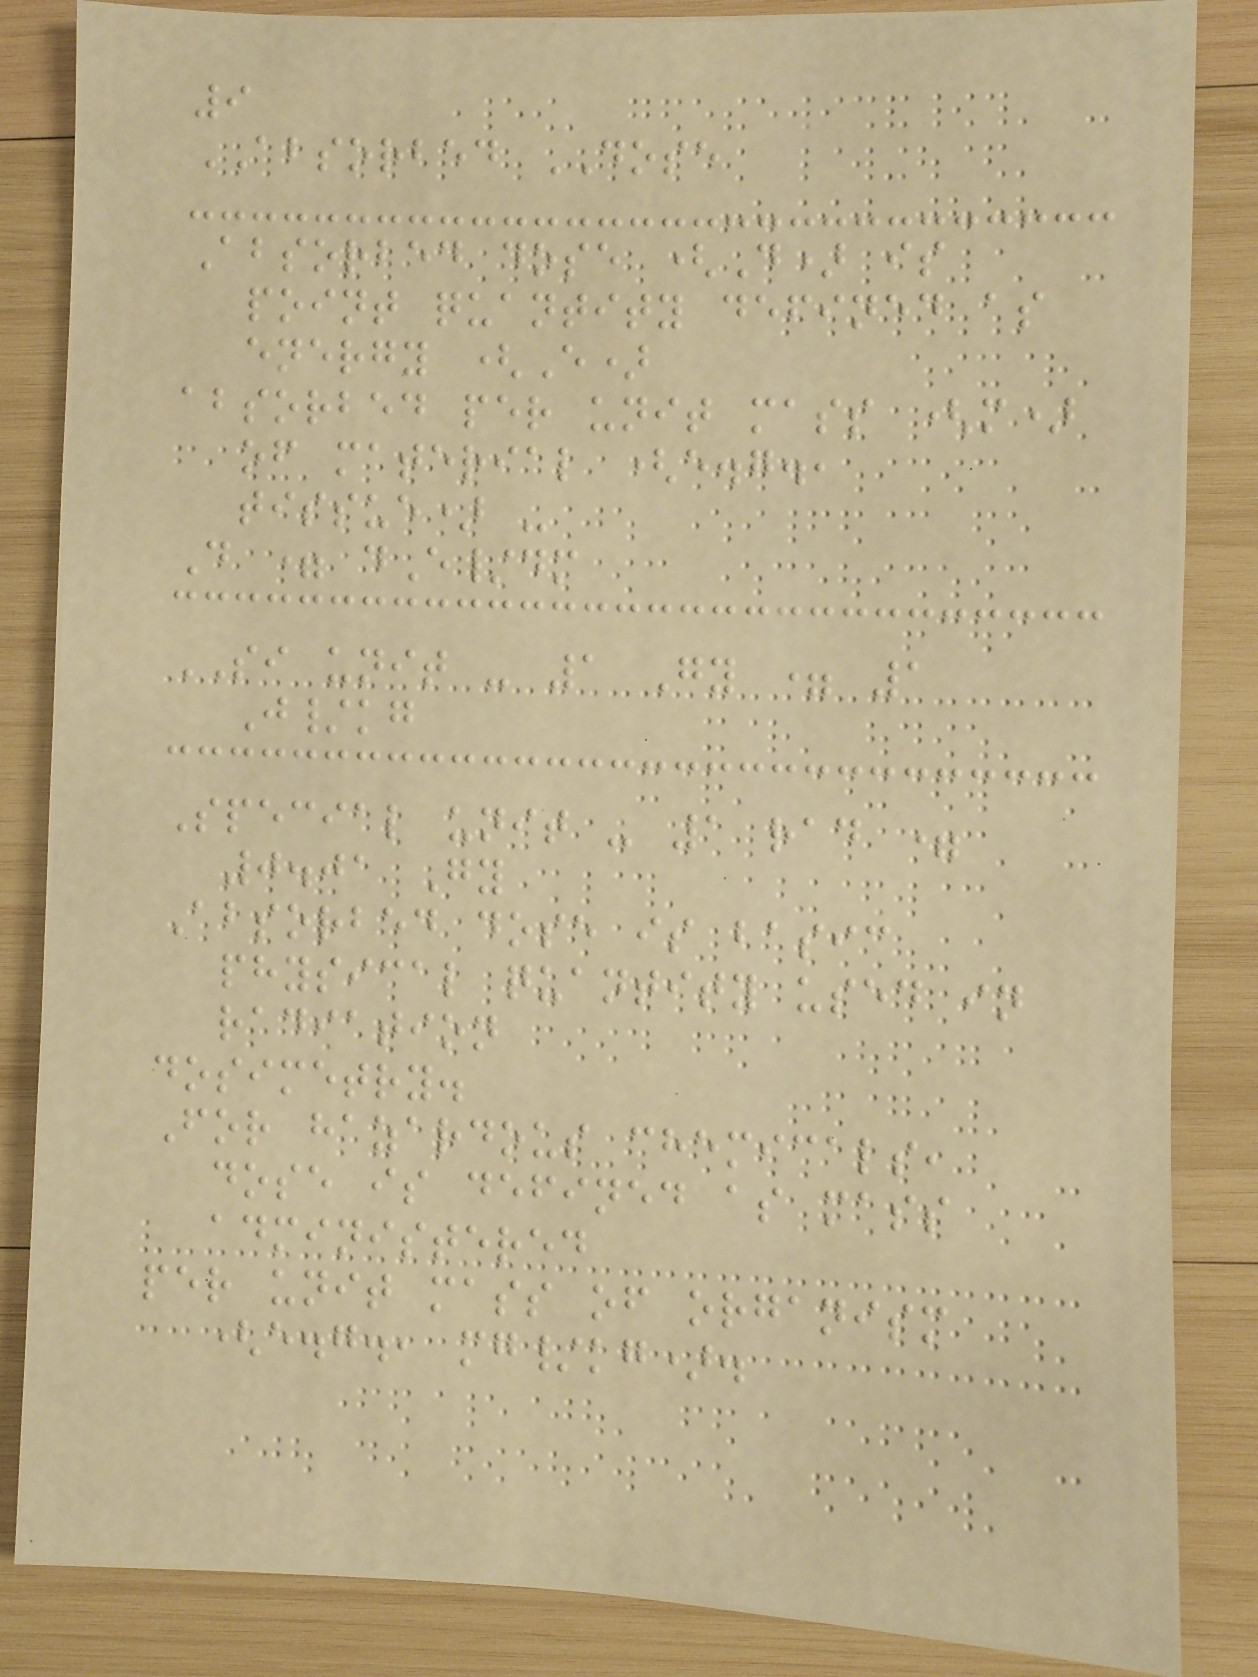9
ABSORBED DOSE
Absorbed dose (D) is
point quantity defined as
energy (E)
absorbed per unit mass (m)
of material (e.g.,
tissue) -
D = dE/dm
SI unit - 1 Gy = 1
J/kg
Special unit - 1 rad =
0.01 Gy
Absorbed dose is basic
physical quantity used in
radiation
dosimetry.
For hazardous chemicals,
dose is defined as mass
administered
per unit mass of organism
(e.g., mg/kg).
